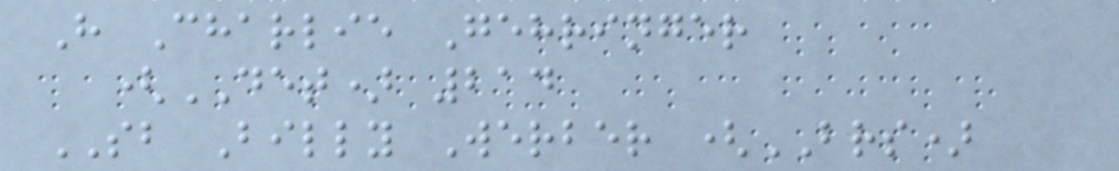H Charlie Gehringer
(DET) 214
SB Billy Werber (BRS)
